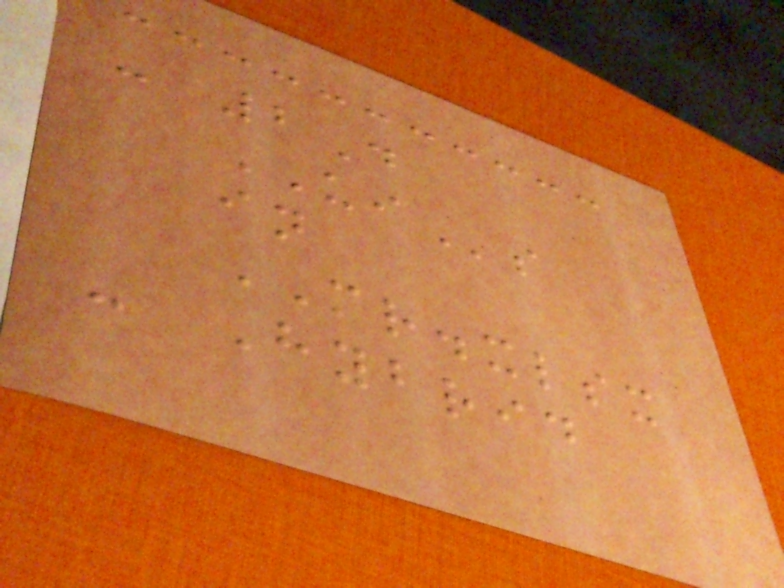- 2D
UIs
in
MR.xlsx
- Hybrid
